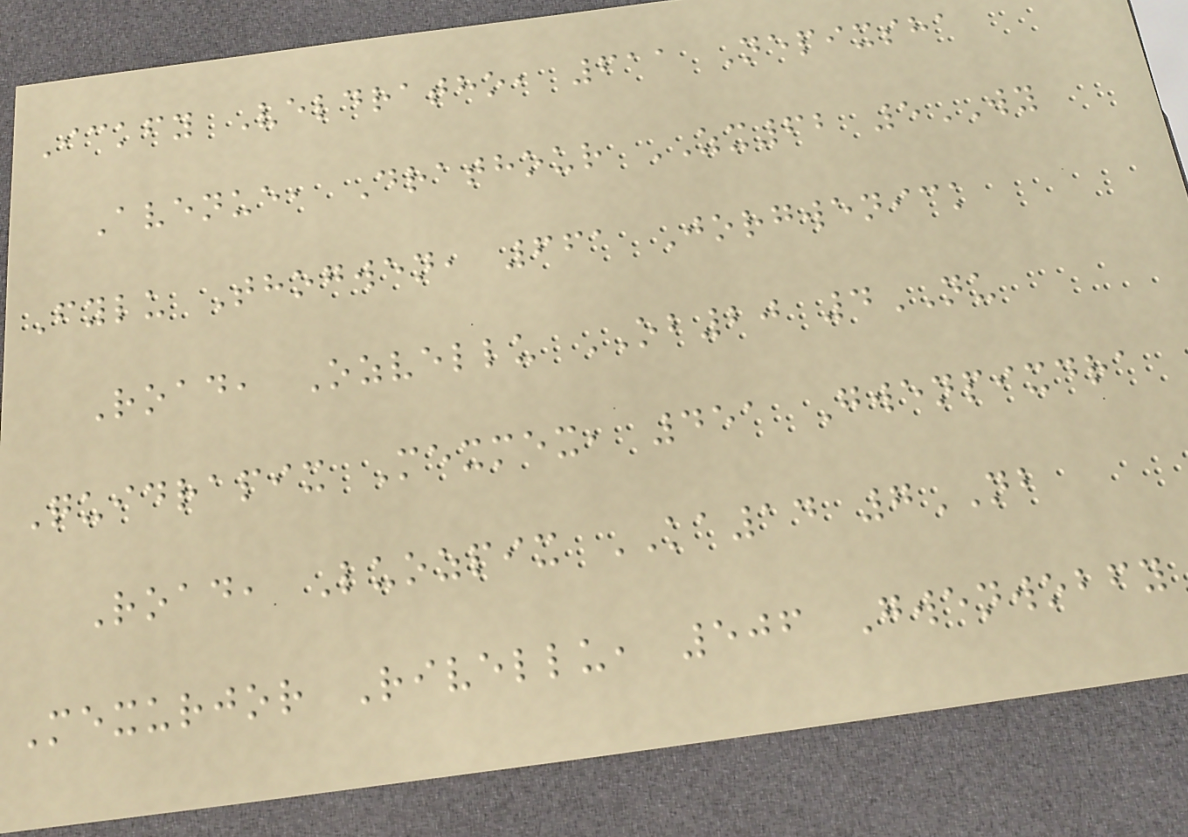Ickfy Veldratho, 611 Nepixsha
Avenue, Drathour ZX62 5WY
Fylu Thogwen, 661 Jorgwenick
Road, Ozvellu OB20 4NU
Quidrapix Mexmex, 451 Gwenpixdra
Road, Luozpix KA14 7NB
Mexurjor Rivellu, 506 Gwenwobfy
